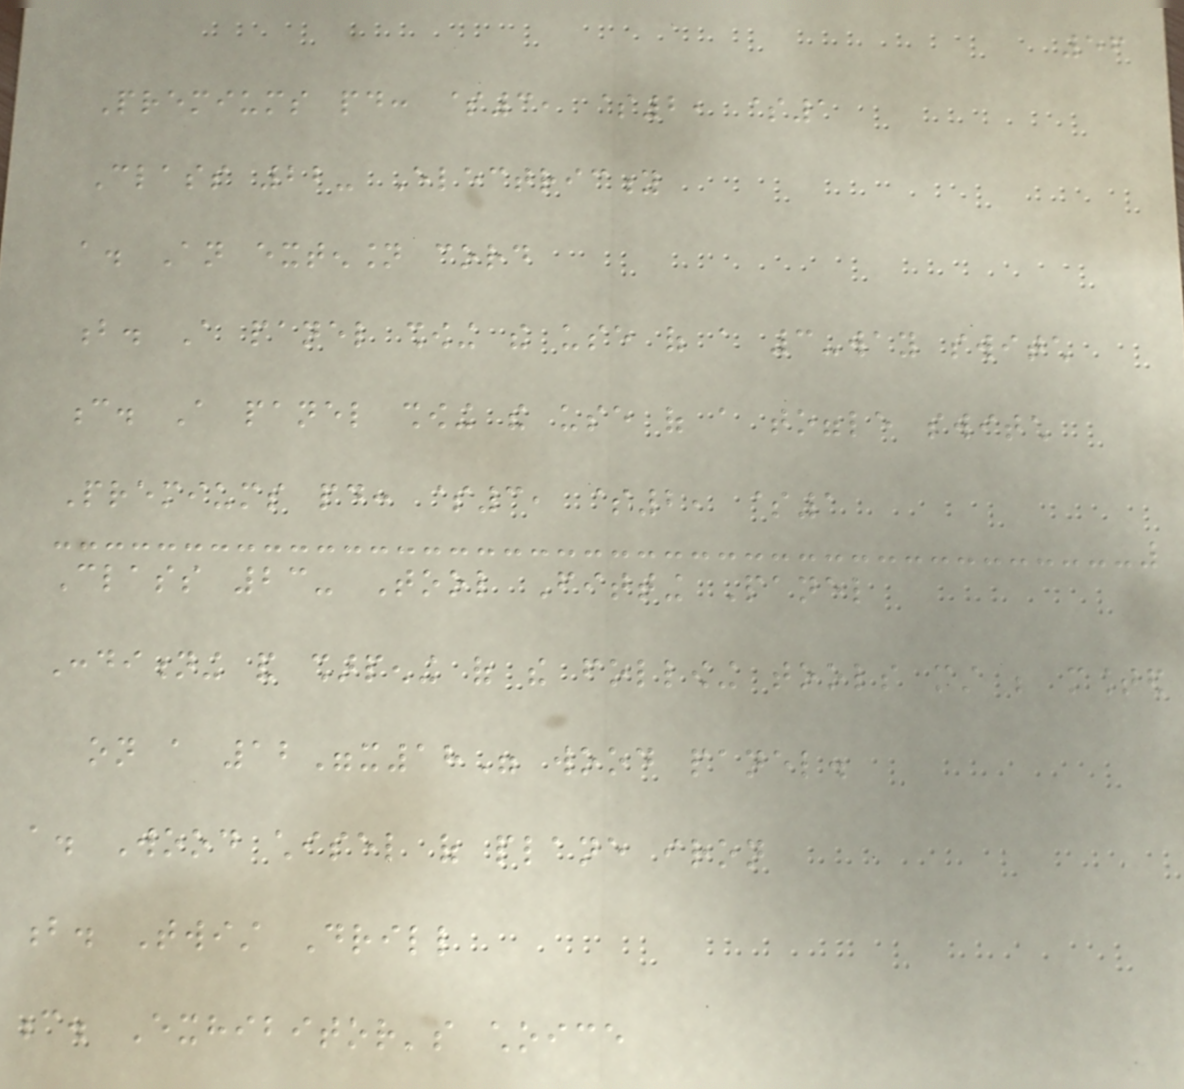56
Premiums paid: $3, $2, $1
Class 22- Electricity
a. An extension cord
b. A panel showing the use of a 3-way switch
c. A panel showing the use of a toggle switch
Premiums paid: $3, $2, $1
Class 23- Tool Fitting Panel
Conditioning and sharpening of the following tools must be mounted
on a 12"x18" wood panel.
a. Wood chisel of plane iron
b. Twist Drill
c. Exhibitor's choice
